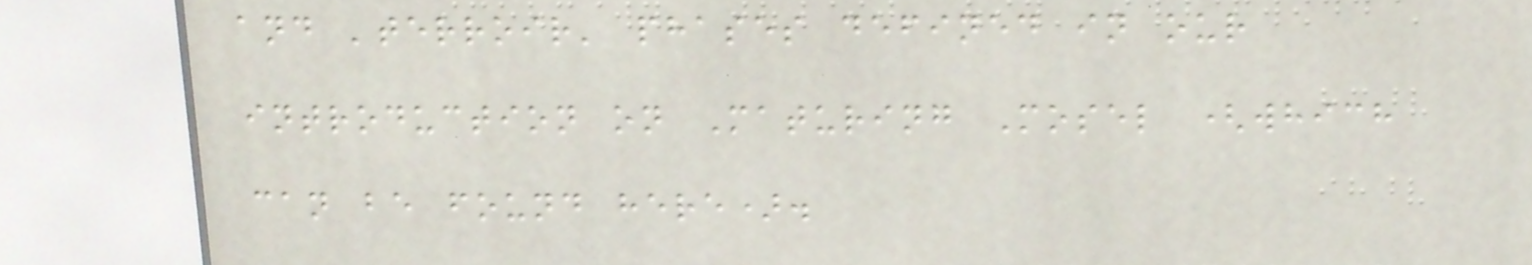and 'terroir' phases defined in our
introduction on Maturing Mosel (which
can be found here).
